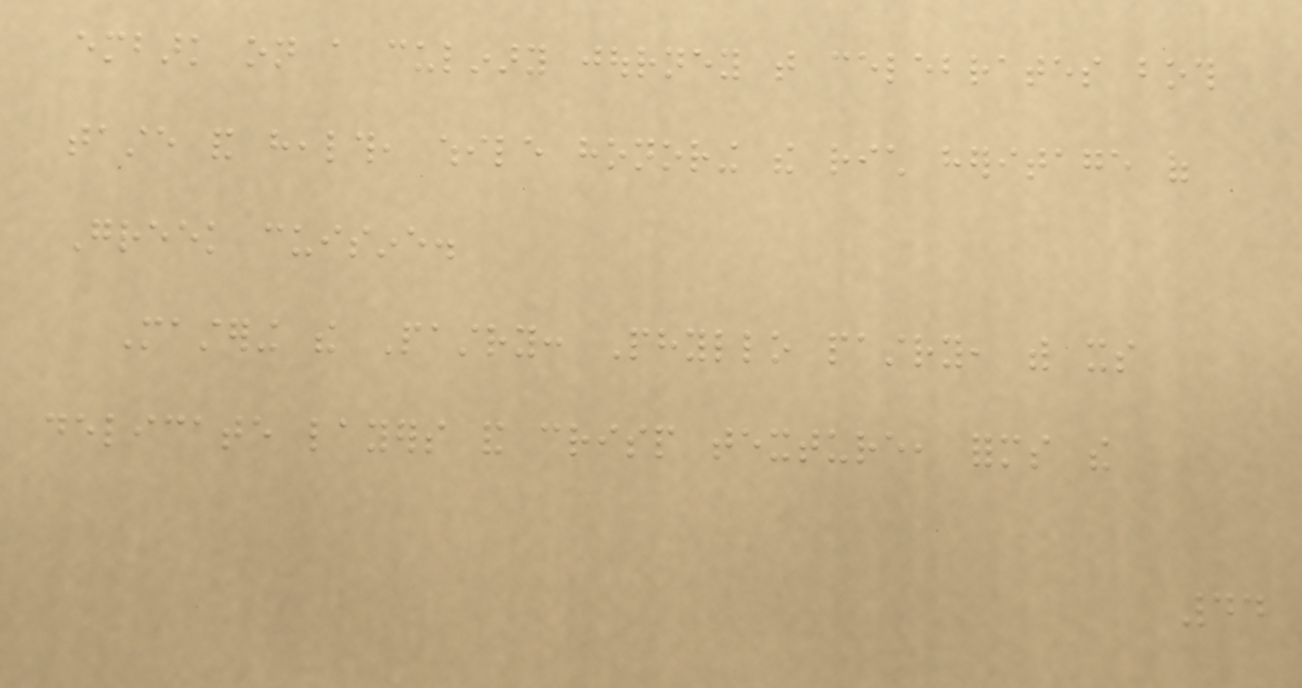embark on a culinary journey that celebrates both
taste and health, while honoring the rich heritage of
Greek cuisine.
Mastering the Pastry: Phyllo pastry, with its
delicate layers and crisp texture, forms the
44
